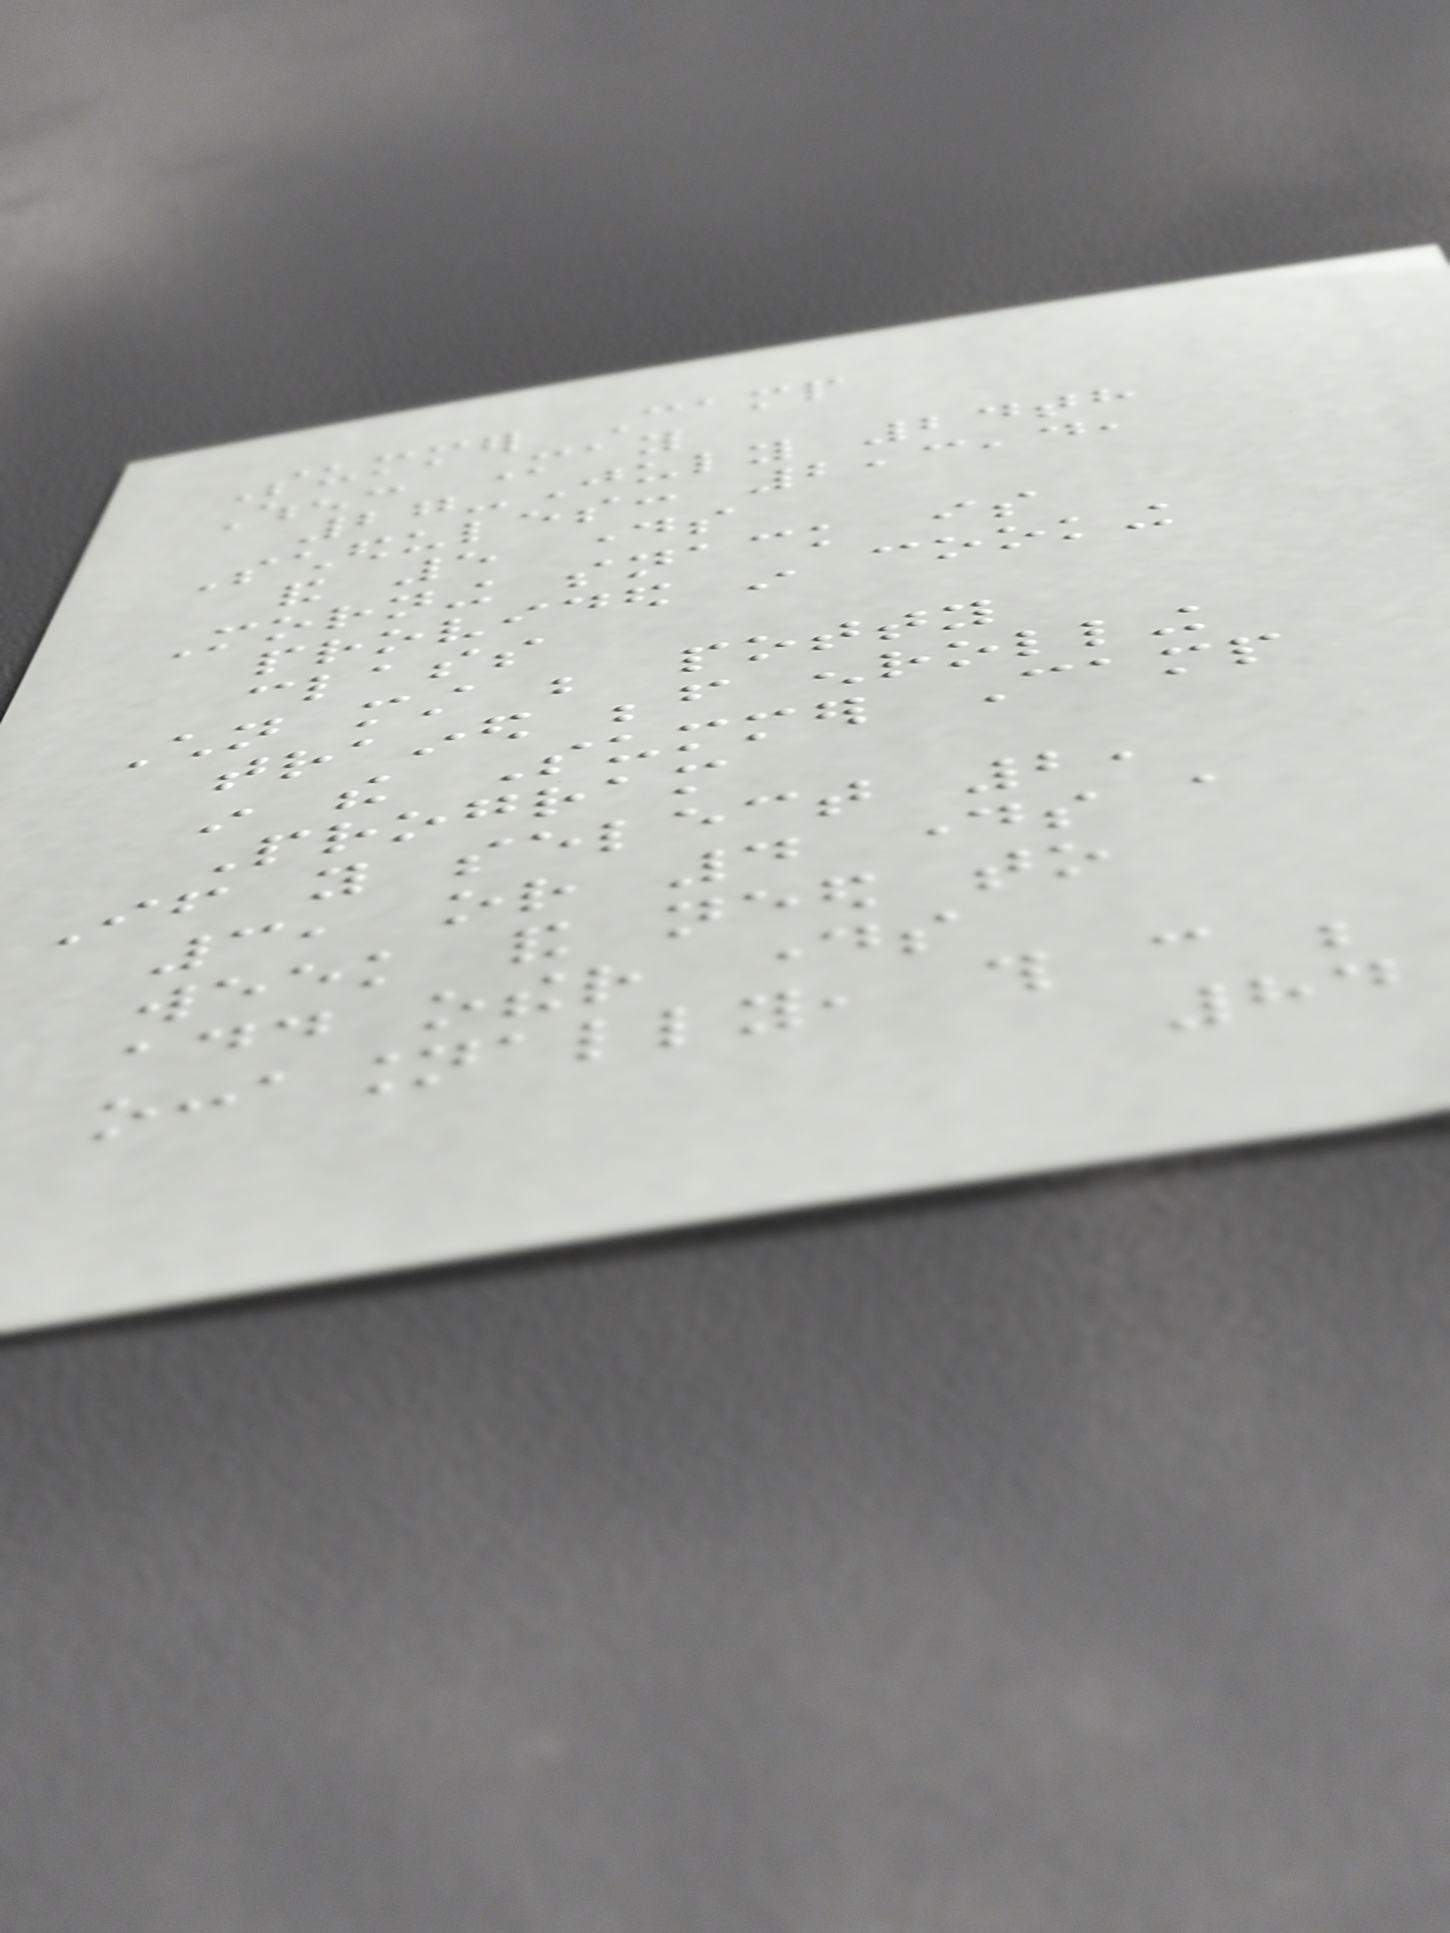Summer Camp
When: May
27-July 24th
Schedules: 2,3,4,
and 5 days
Morning snack is
provided in cooking
class
Children must be potty
trained before enrolling
in the Summer Camp
Program
If you select 2,
3, or 4 days a
week and need to
add other days
occasionally, this can be
84
